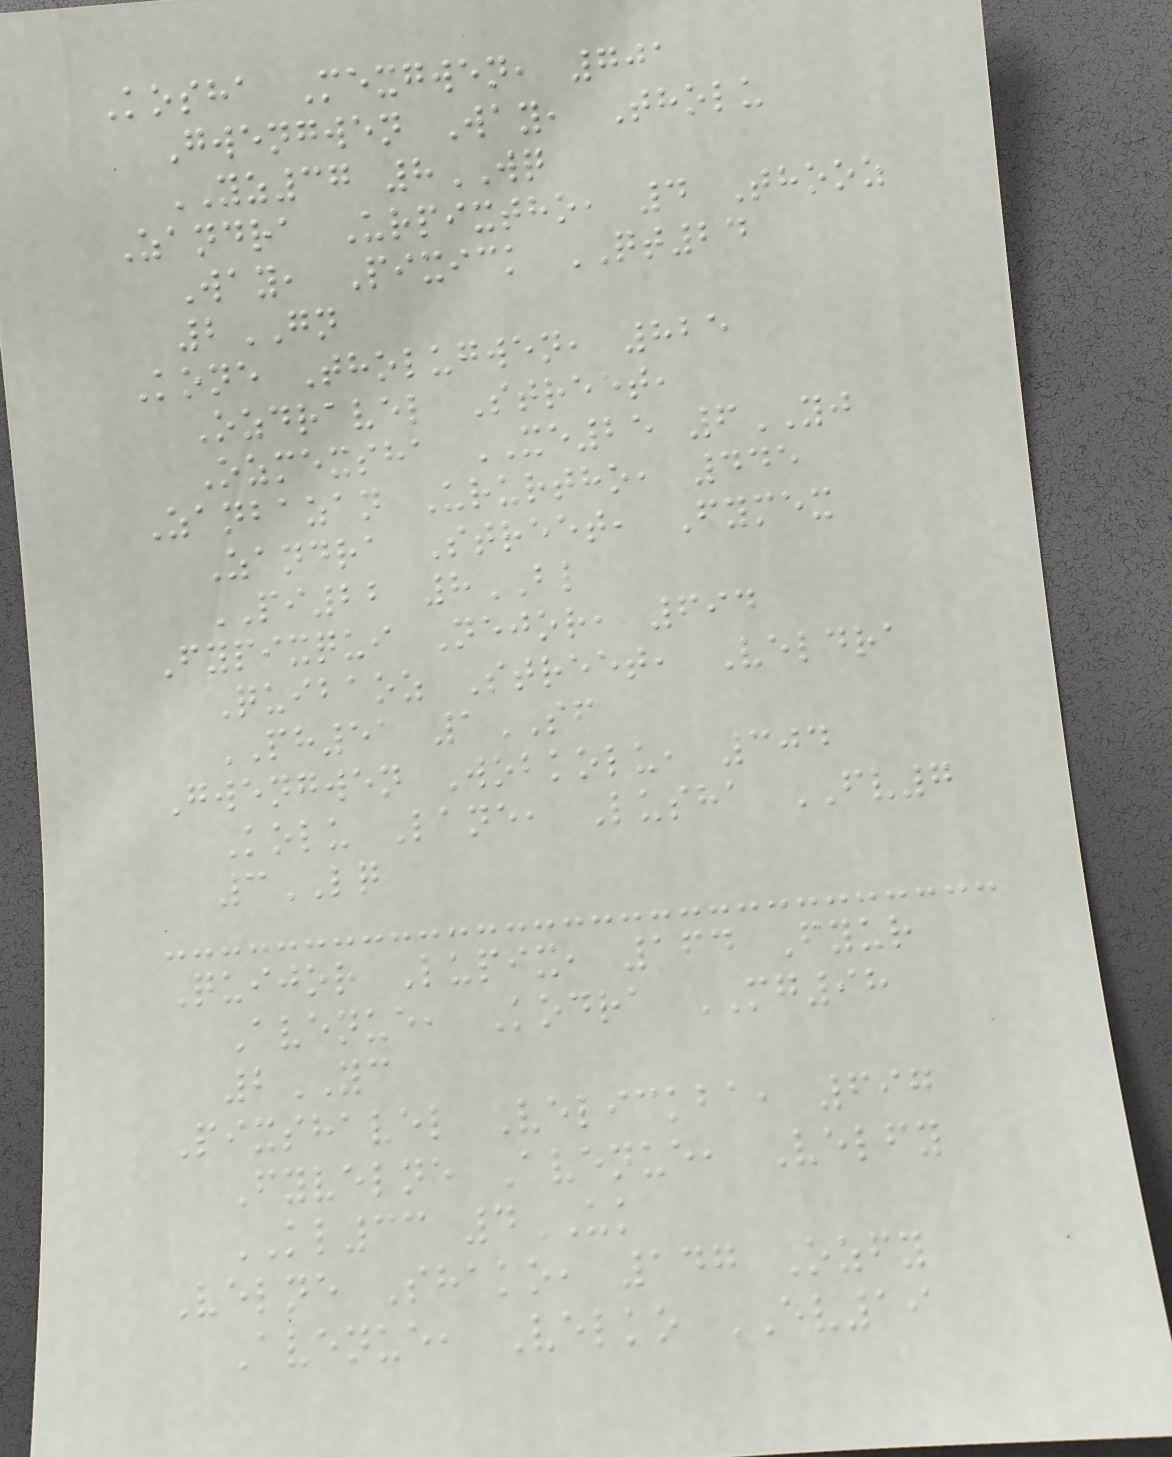Kosha Mexgwen, 701
Gwengwen Way, Tholu
YZ37 8WQ
Zandra Urpixtho, 4 Thooz
Way, Pixick QT24
2GN
Kone Tholugwen, 825
Ozdravel Street,
Ozmexsha XE25 6YJ
Zanbazan Ururtho, 445
Zandra Street, Fymex
PI22 8BL
Fypixqui Nejor, 694
Quibaoz Street, Veldra
PH51 1SF
Gwengwen Wobkolu, 304
Kolu Lane, Lusha FV7
3LQ
Quijor Lupix, 164 Fyur
Avenue, Kodra MG98
2YC
Pixshavel Velickba, 697
Fyvelne Avenue, Velfy
KL33 4UK
Velne Shako, 147 Ozfy
Avenue, Velko EV19
